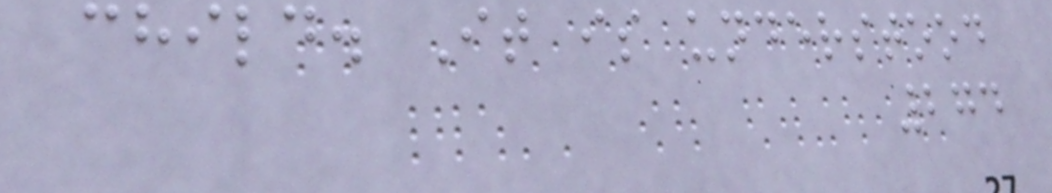child. It is understood
274
